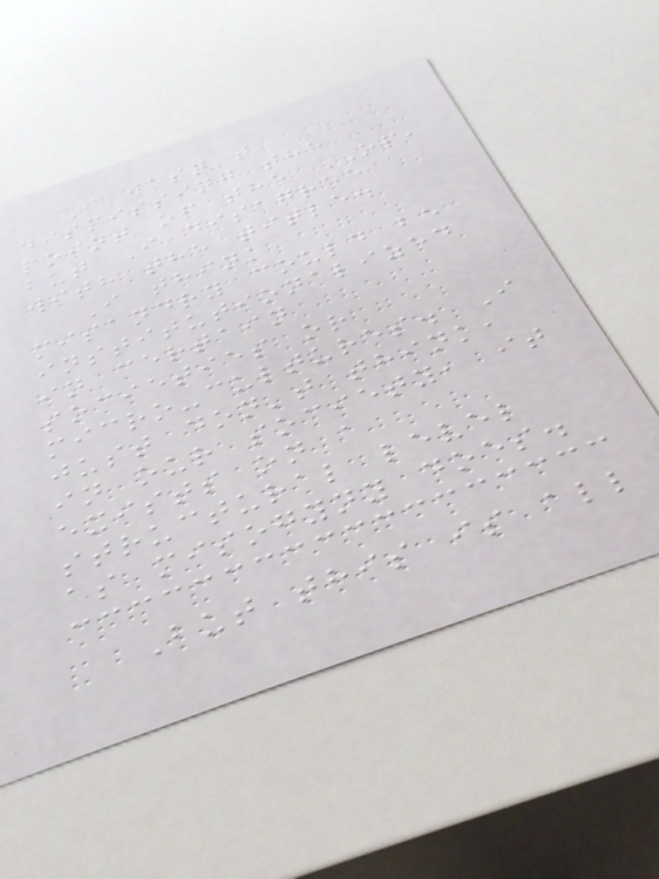I wasn't
dismissing the
point of the OP,
but I disagree
with the title.
I think
misandry could be
institutionalized
in certain
societies or
micro-cultures. I
just don't think,
in our society, it
exists on a
structural level
as misogyny does.
But this is all
